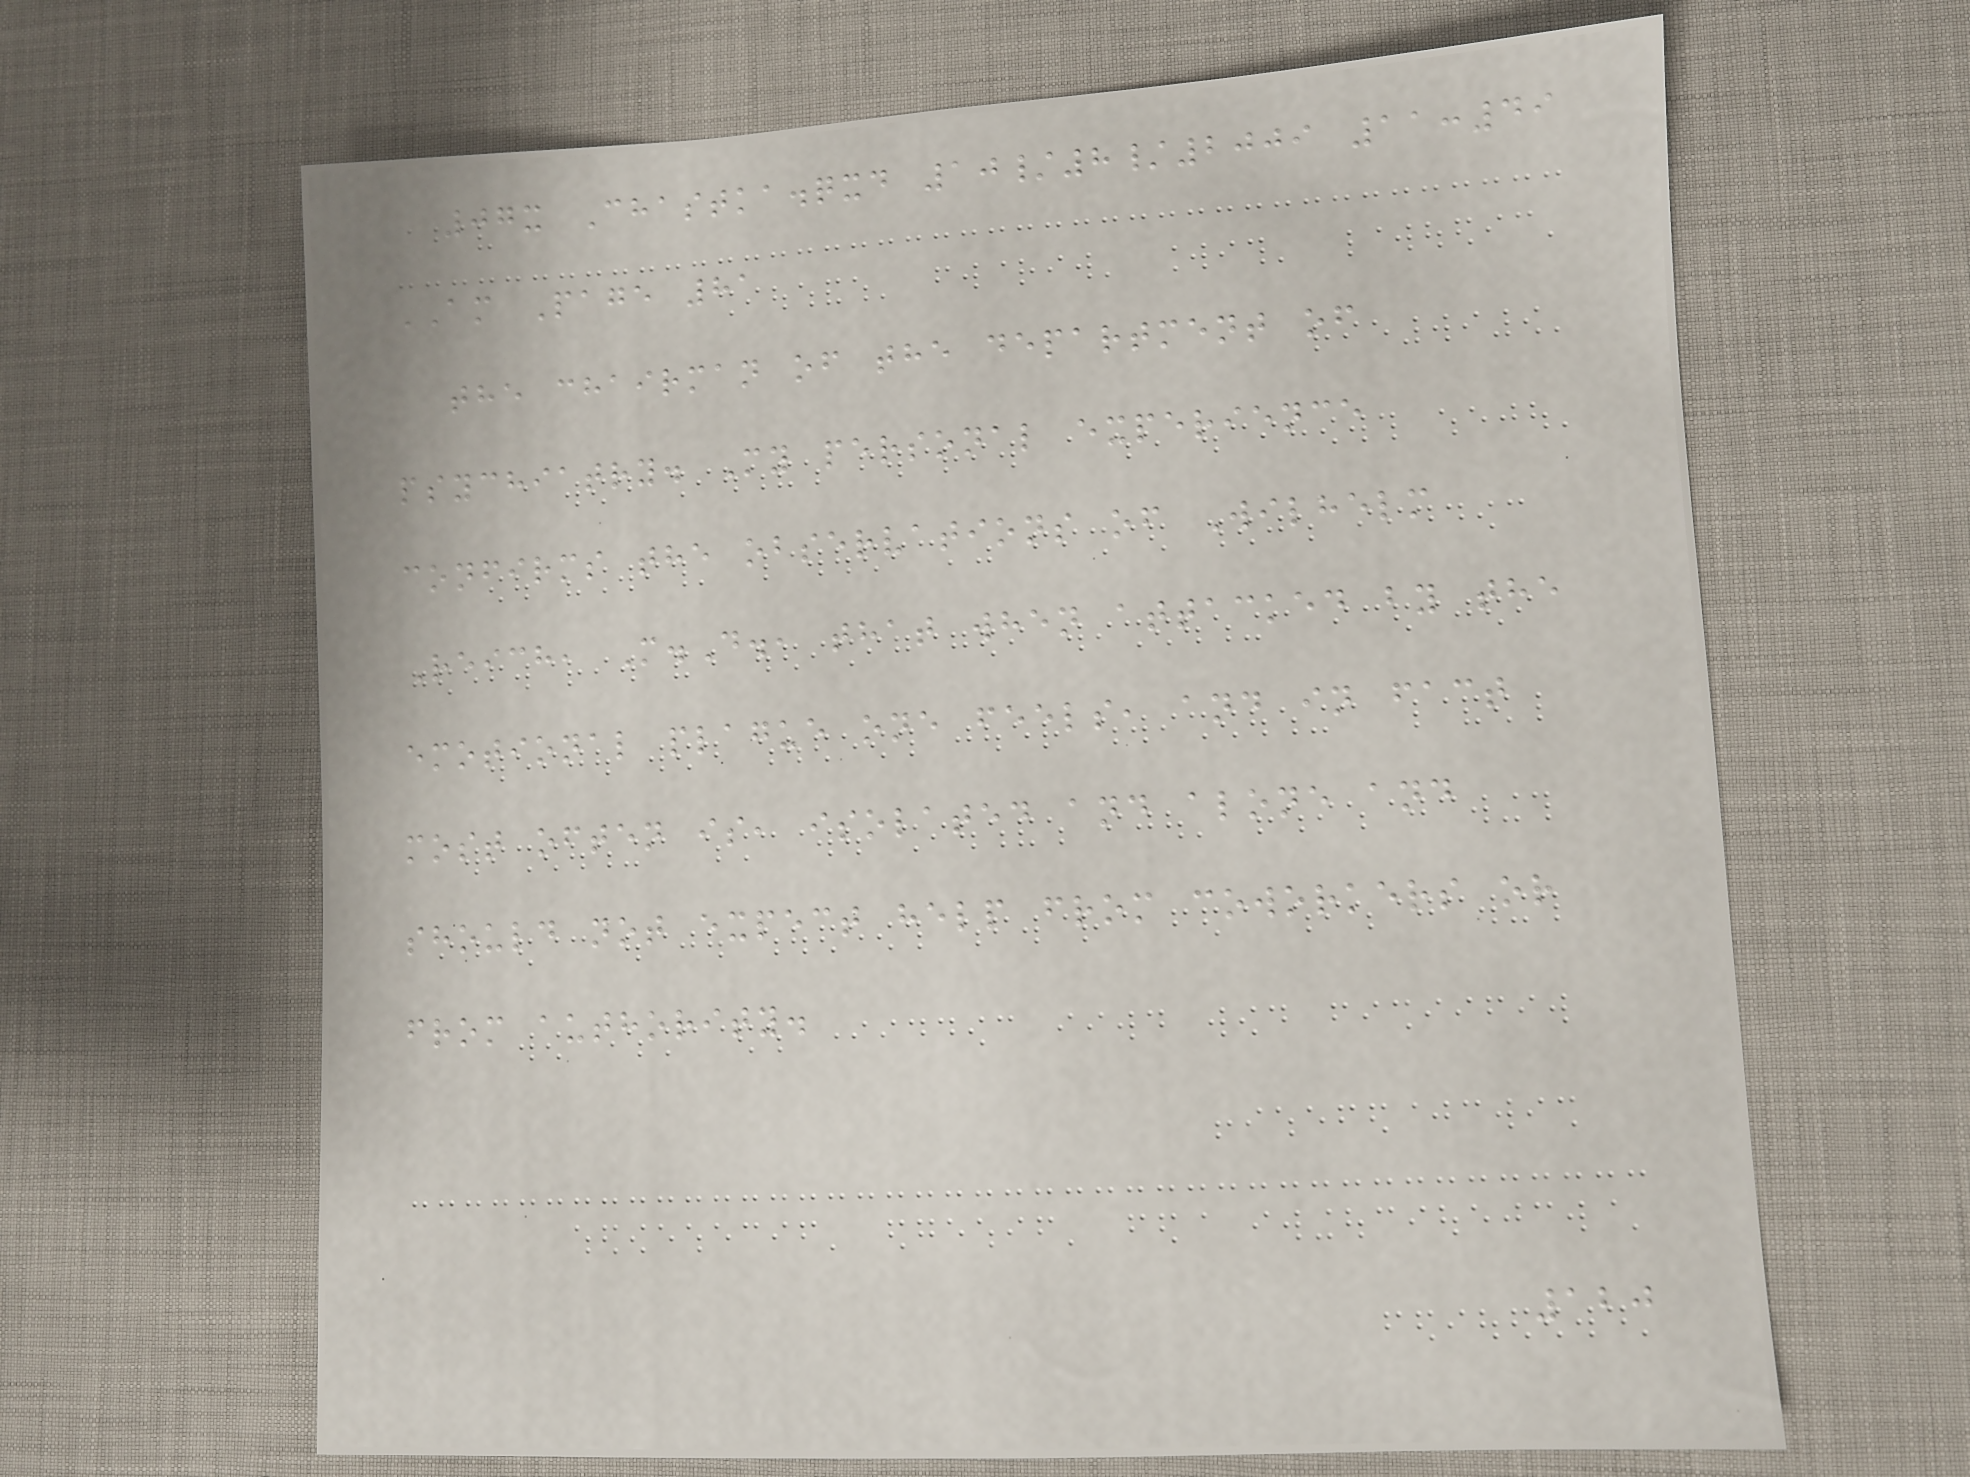07x Chastka.qxd 10/8/2009 11:49
AM Page 81
the chairman of the department of
psychiatry. My personal experience
confirms the observations of Wilhelm
Reich, M.D., that when attacked by the
emotional plague one feels, and in fact
most often is, isolated and alone and
should not expect help from coworkers or
from authority.
120
